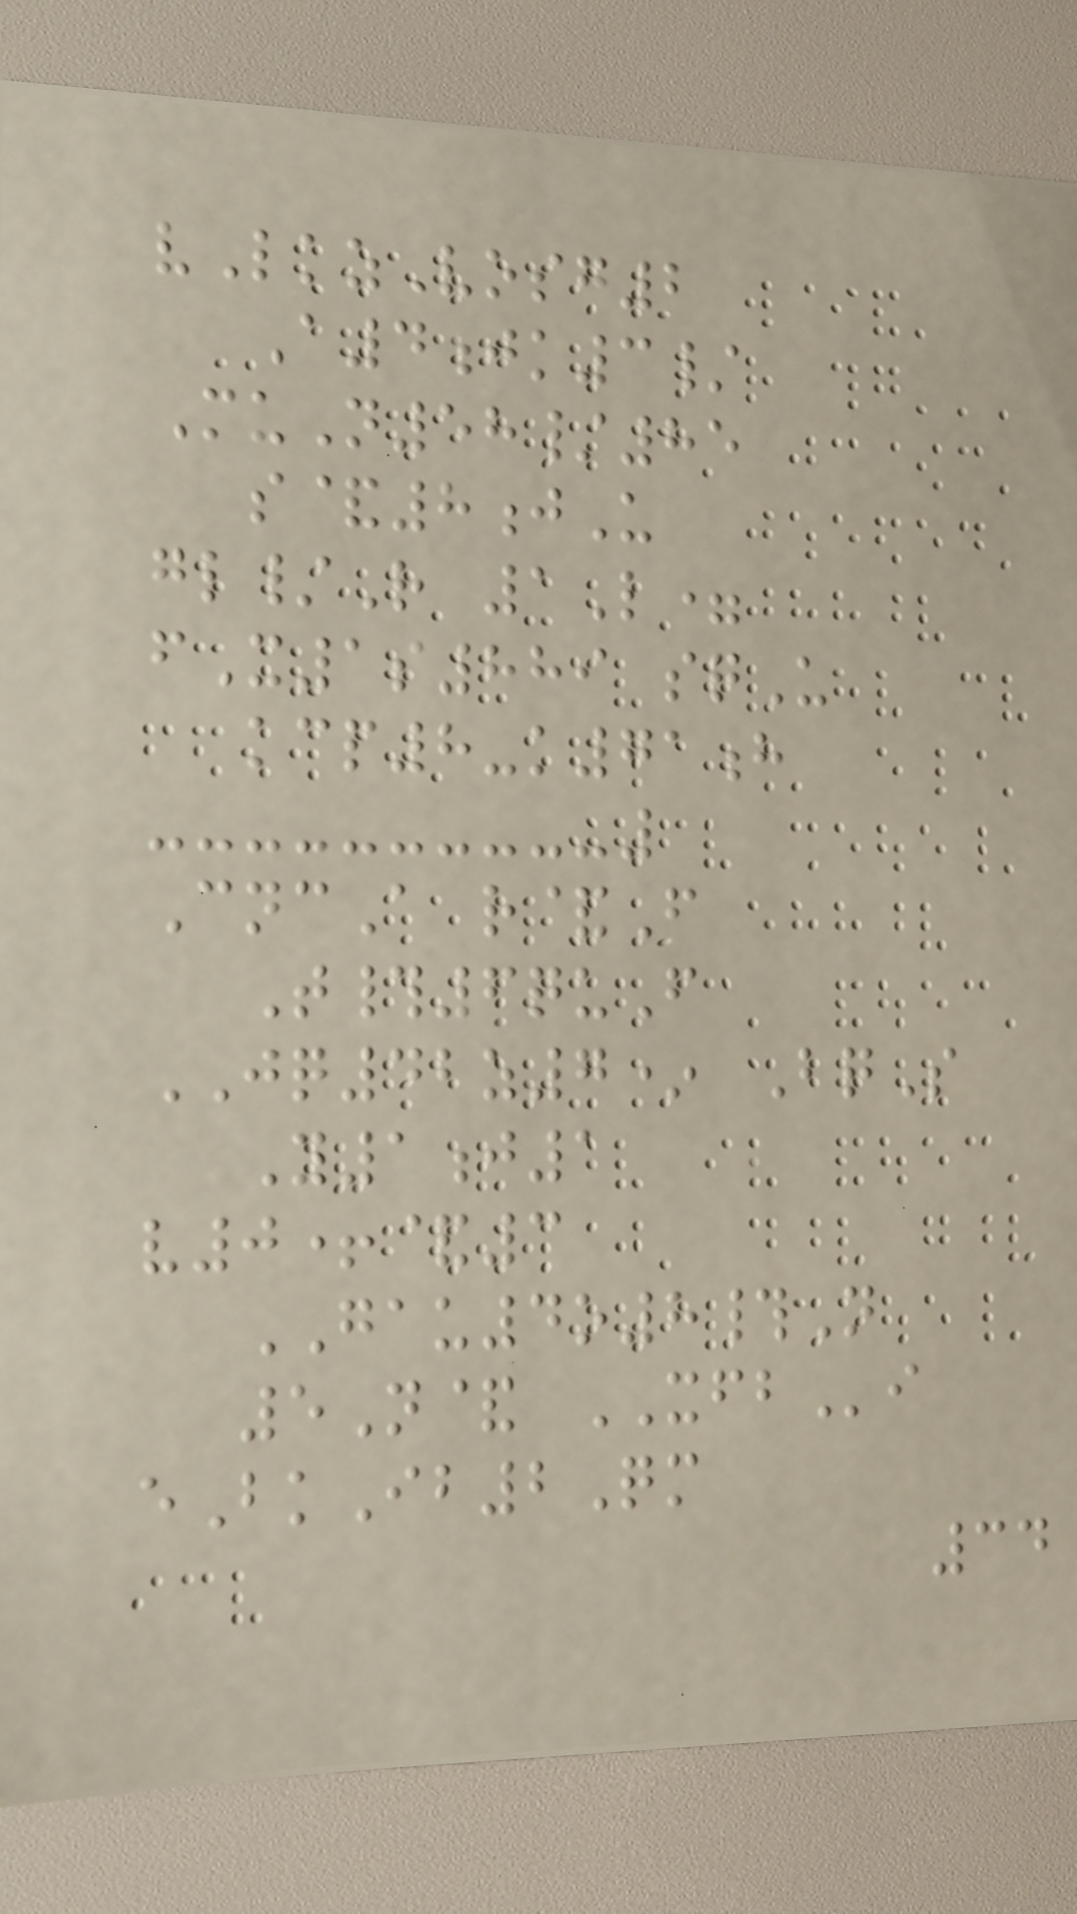vLkzVosg2
A4jk3/
MuN58/85
s&8jU
gl/R 1L=
fX1s889 sqU
kcp8-k71h
CncA r&F
T#6quF
JQ42z7* BqS
Y1j1
v0+&3
GAU4o8#N
5N& XFBi
eBkIb2Qm
34
